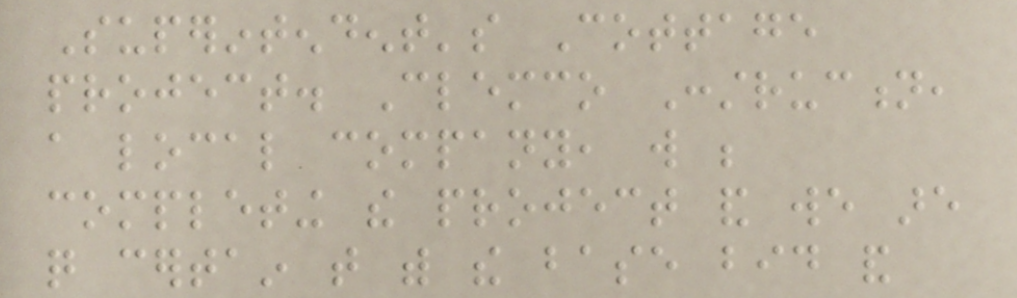Superintendent's Cottage
project. Clemco Construction,
a local company, will be
completing the project and we are
quite certain that with the base bid and
